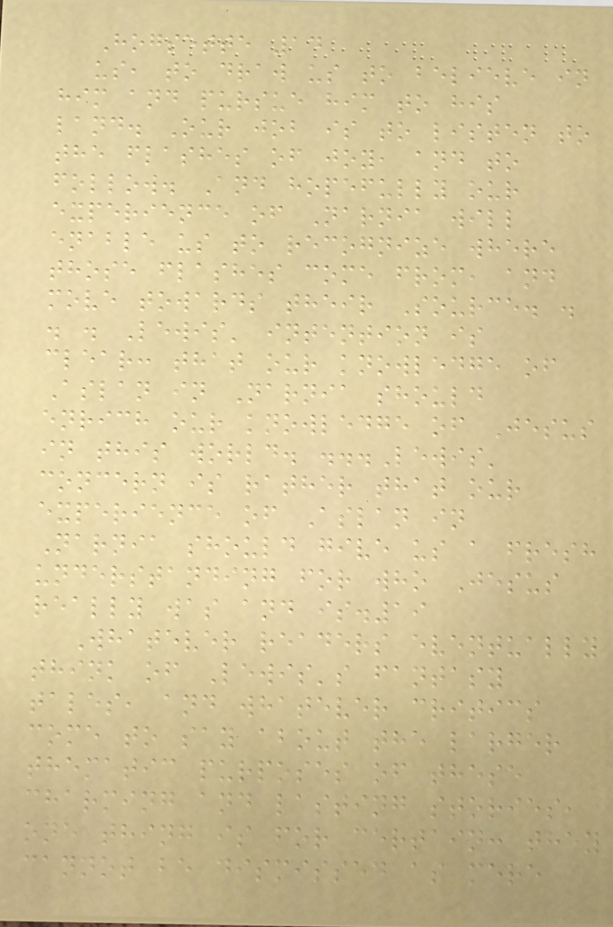Hogsette 14
us, to draw us to believe in
him and pursue him to his
land. Our job is to listen to
the flashes of joy, and to
follow. And hopefully our
experience of Narnia will
enable us to recognize where
those flashes come from, and
move towards their Source. .
. . Lewis' intention is
clear: that our knowledge of
Aslan in Narnia should
enrich our knowledge of Jesus
in this world. ...Lewis'
concern is rather that our
experience of Aslan in
Narnia should give us a fresh
understanding for who Jesus
really was and is.19
Whatever readers eventually
think of Lewis's fantasy
tales, and whatever critics
come to say about the larger
thematic purposes of these
charming and lasting stories,
one thing is for certain: they
cannot be dismissed as mere
